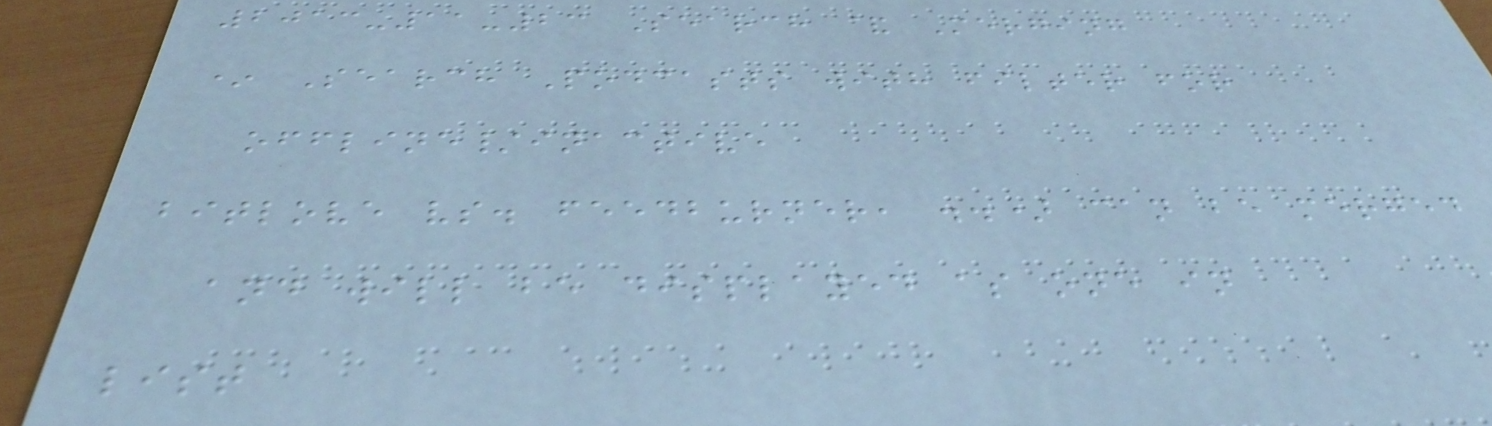2013-11-23 Search & Merging
* Search Podcasts with filter for
offline/inactive
bitlove vs. feedburner, ..) can be merged
and will be displayed as one in
list
